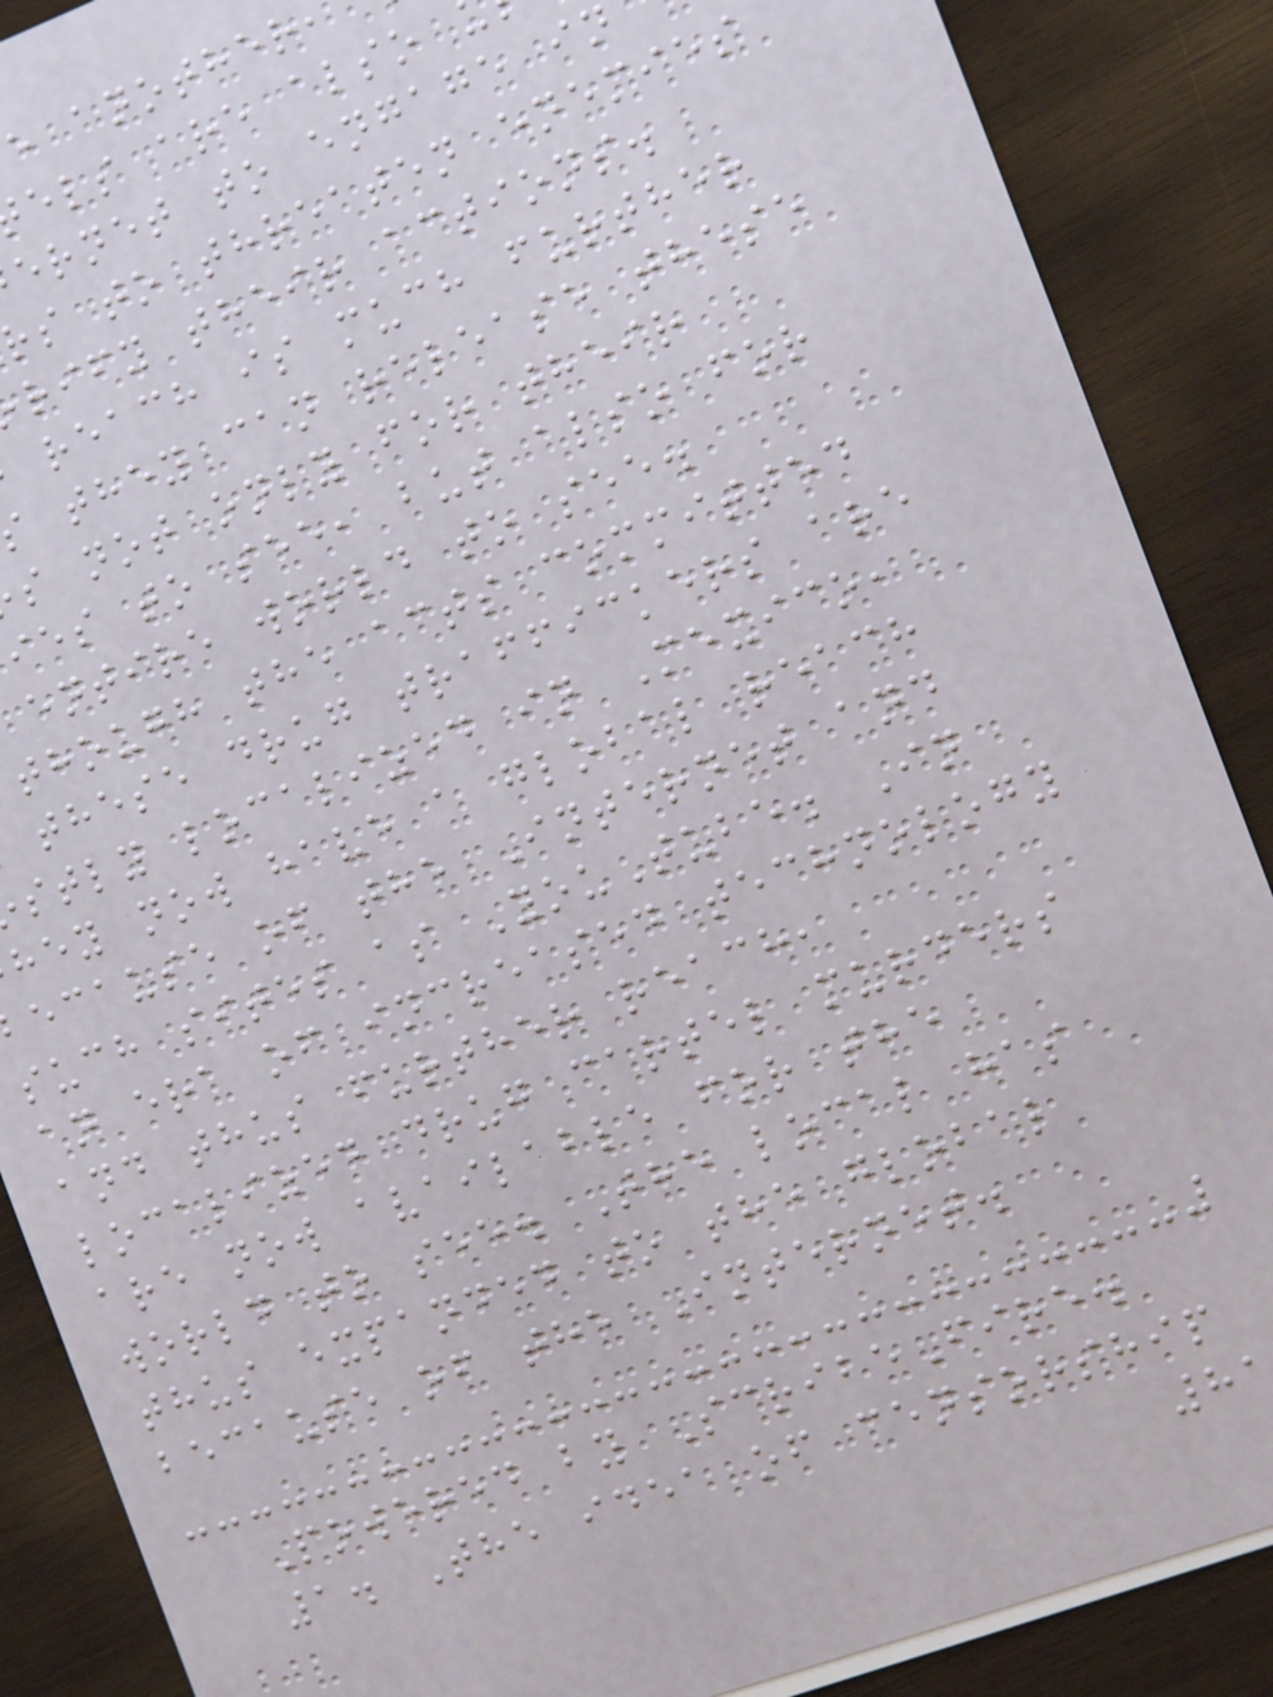e another
els are also
ernet to engage in
rs to threaten enemies
rify their actions.
reach is much further
they can release these
s not only for their
ies to see, but also for
entire world to see.
though the acts committed
these drug traffickers are
stly localized in Mexico,
hey now have a global reach
ecause of the Internet and
such sites as YouTube. In
an era of increased technology
and thus further reach,
localized drug cartel murders
are now available for the
world to see. The local has
thus expanded to the global
because of the Internet.
Powered by ScribeFire.
1. The idea of censorship
